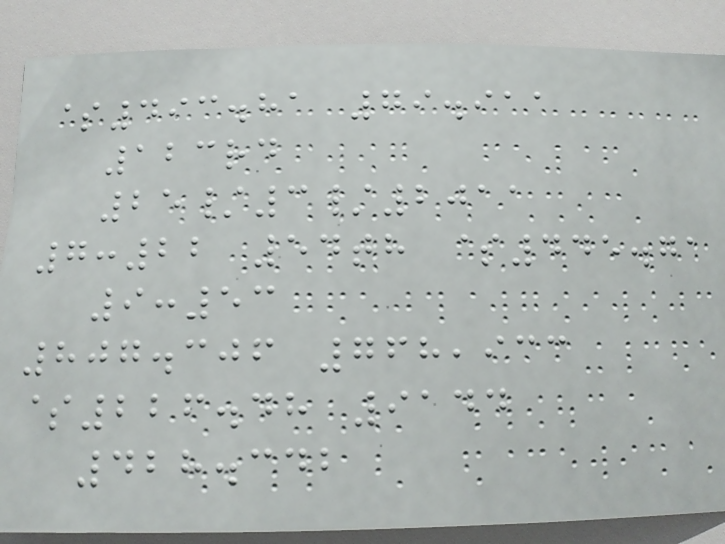$493.81 79.911
123rd
25/3/2011
7:22 54th $445.71
9:53
807.306 768,933
$226.48 9144
428.342
